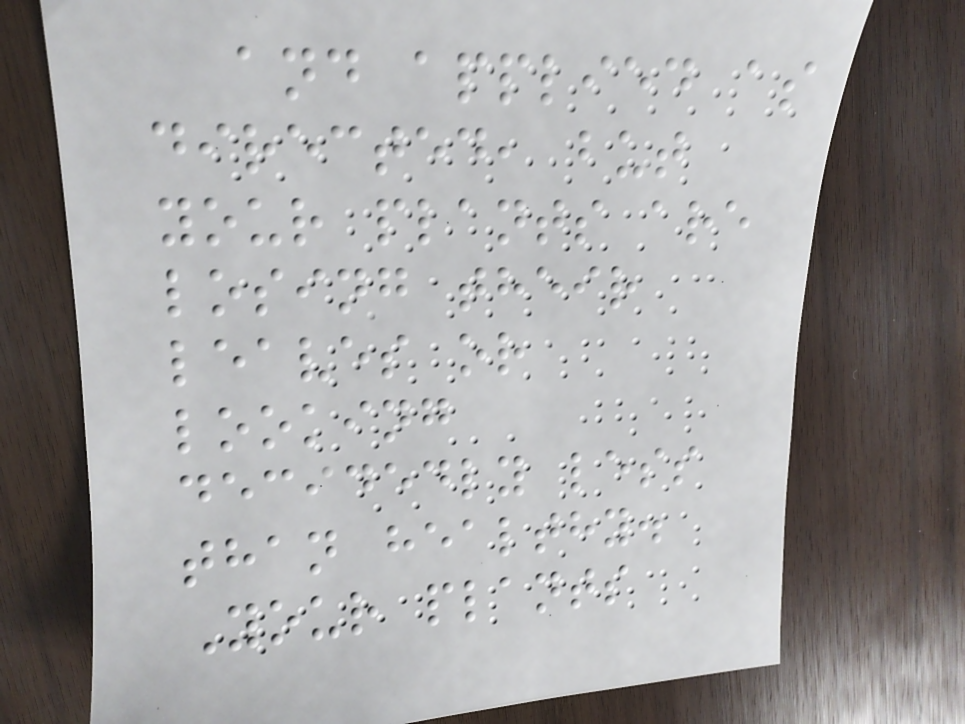and applied as
directed, but
your plants are
losing their
leaves or
looking
decidedly less
than healthy.
Your plants
